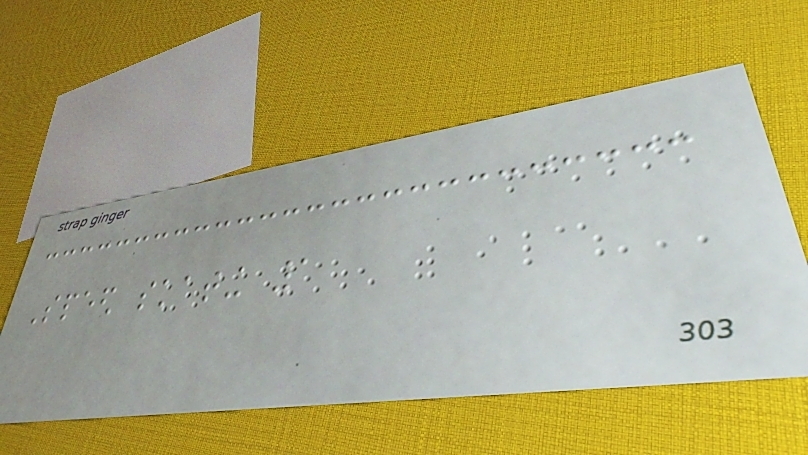Speed skating 1
